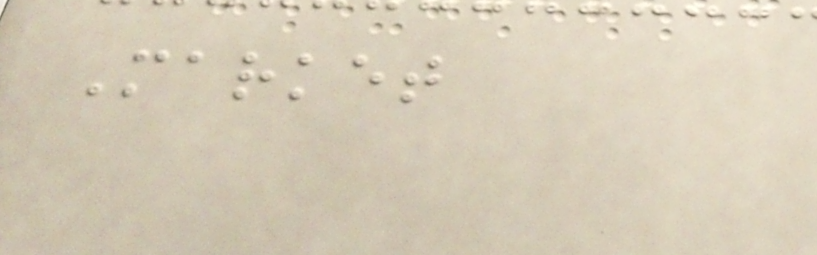Market
